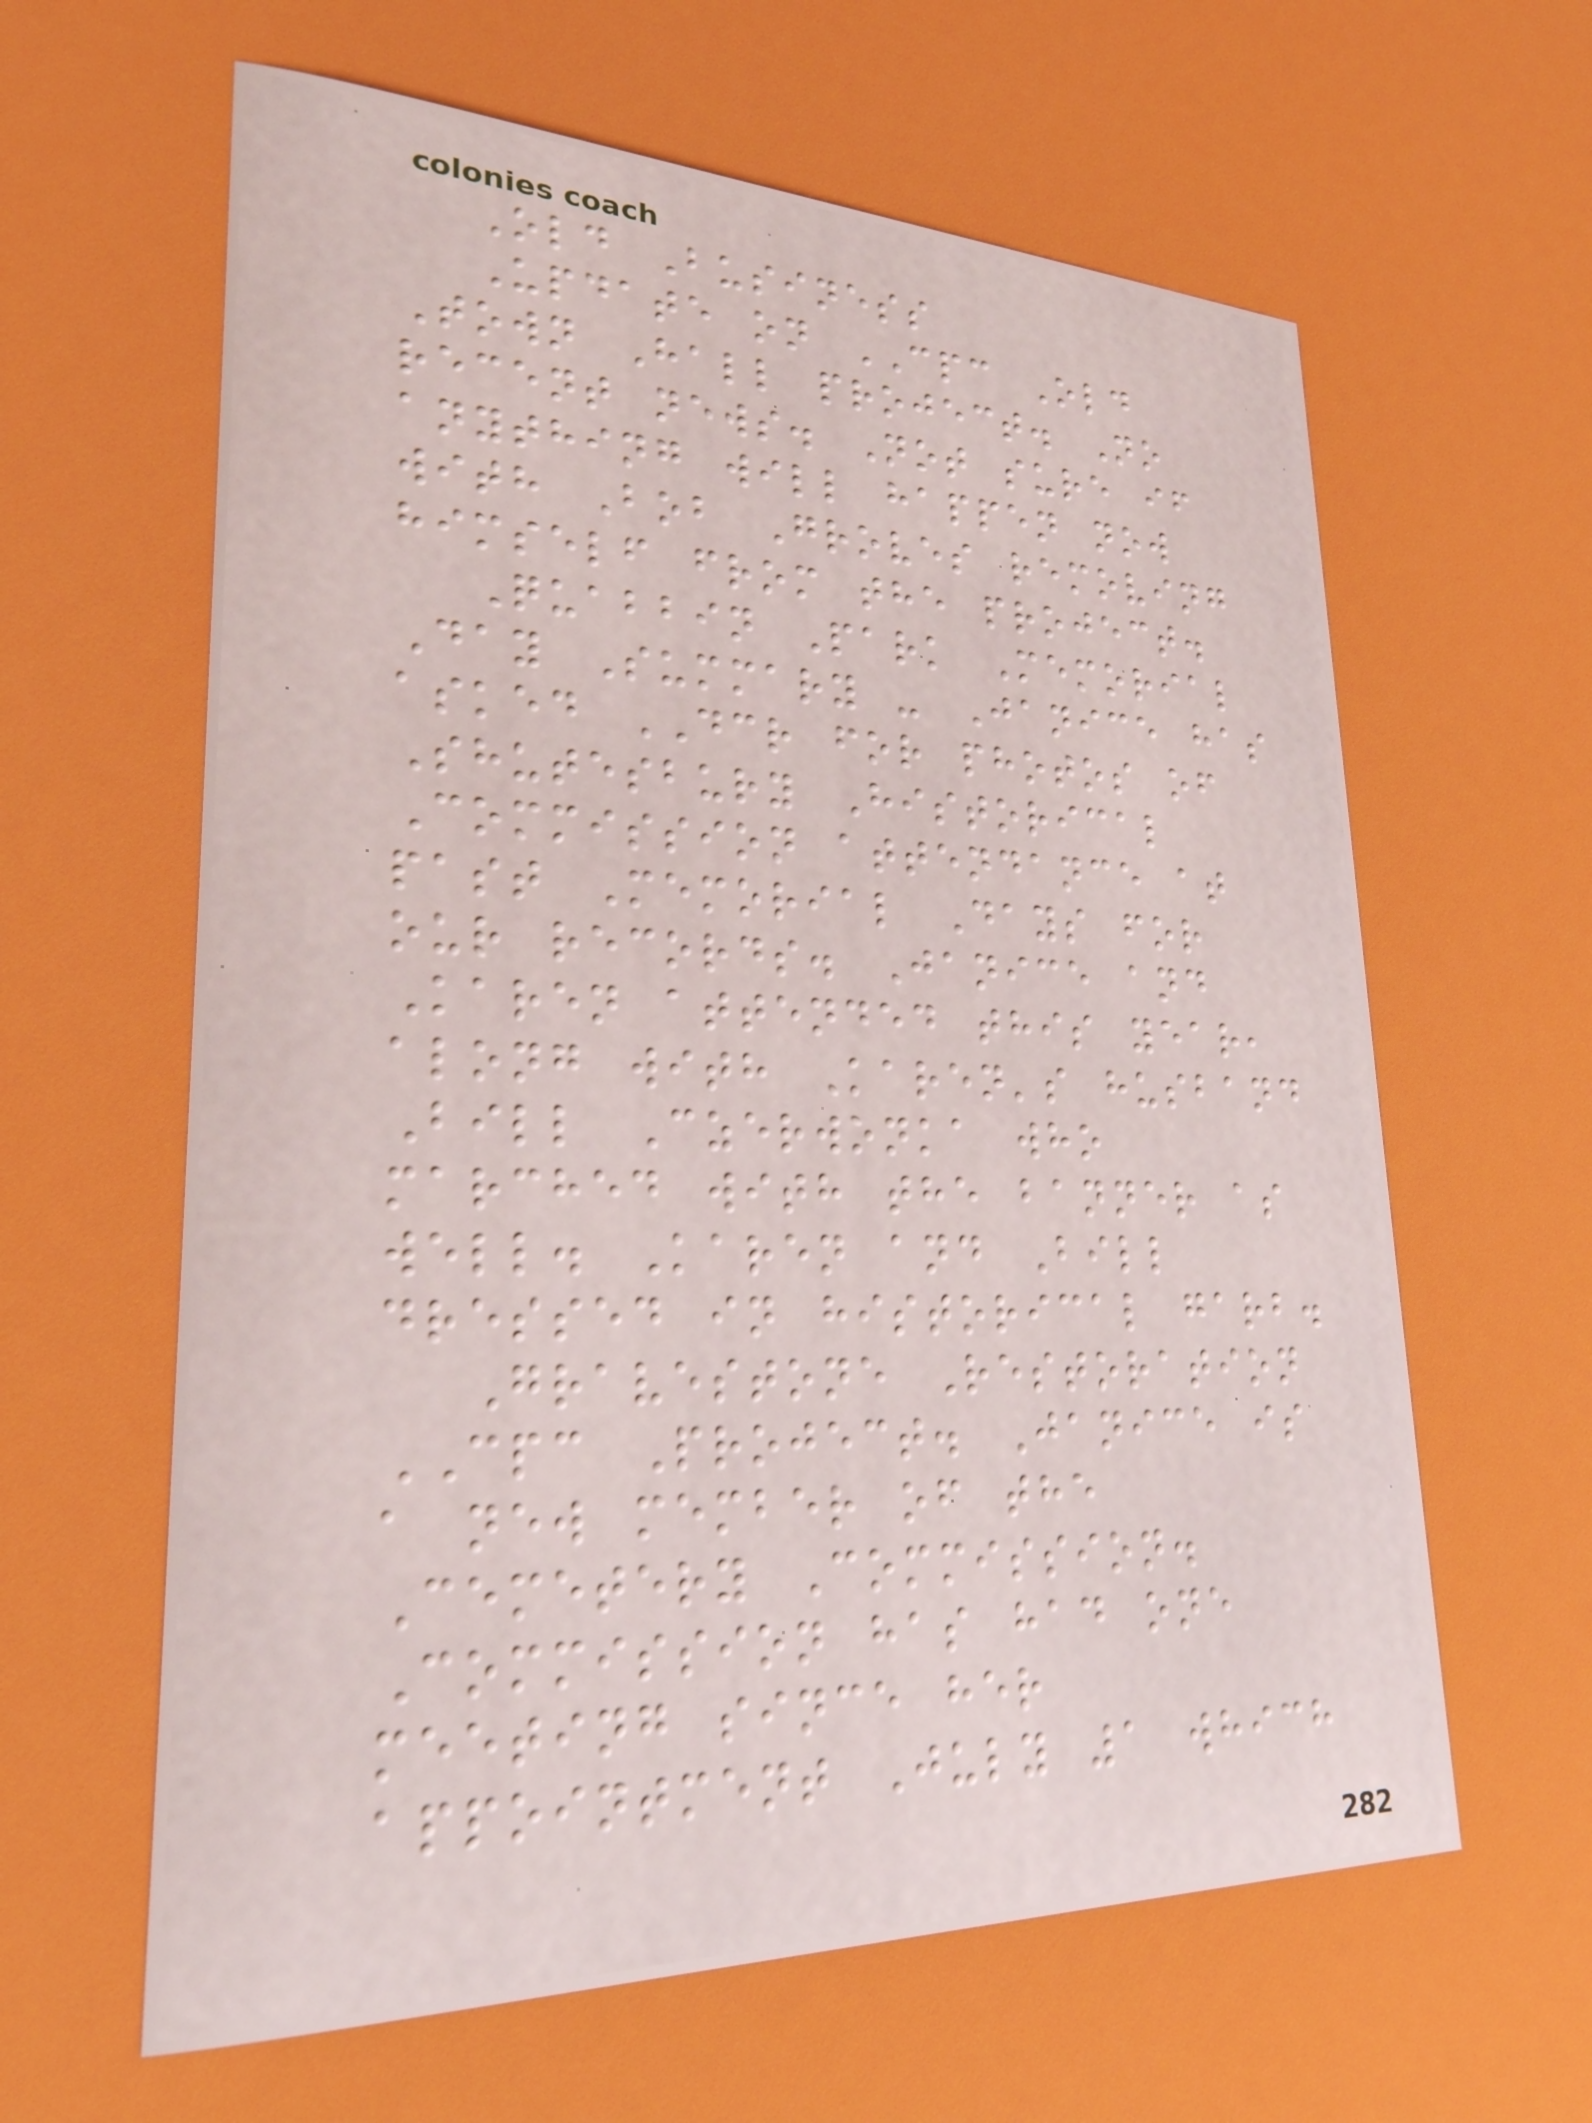Old Business
Update on CPC Old
Town Hall project. No
recent news. Not sure if
anything will happen now
with Bob Groves removing
himself from the project.
Quabbin Park Memorial
Day Summary - Janice has
asked DCR for photos of
Shutesbury Historical
Commission attendance at
past Memorial Days for
our records. Janice and
Karen attended this year,
along with Karen's husband
Bill Czerwonka who
marched with the banner as
well. Karen and Bill
dressed in historical garb.
Gravestone Restoration
CPC Project. Janice is
a new member of the
Cemetery Commission.
Commission has had one
meeting since her
appointment July 1 which
